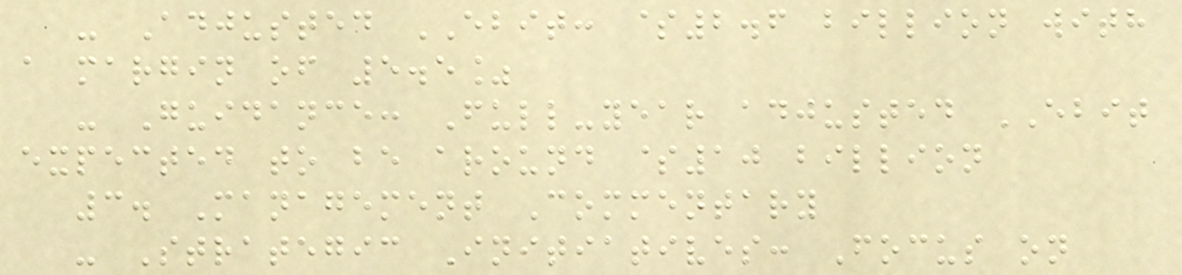- Adjusted EBIT: $2.6 billion with
a margin of 5.5%
- Guidance: Full-year adjusted EBIT
expected to be around $10 billion
3. Management Commentary
- Strategic Initiatives: Focus on
